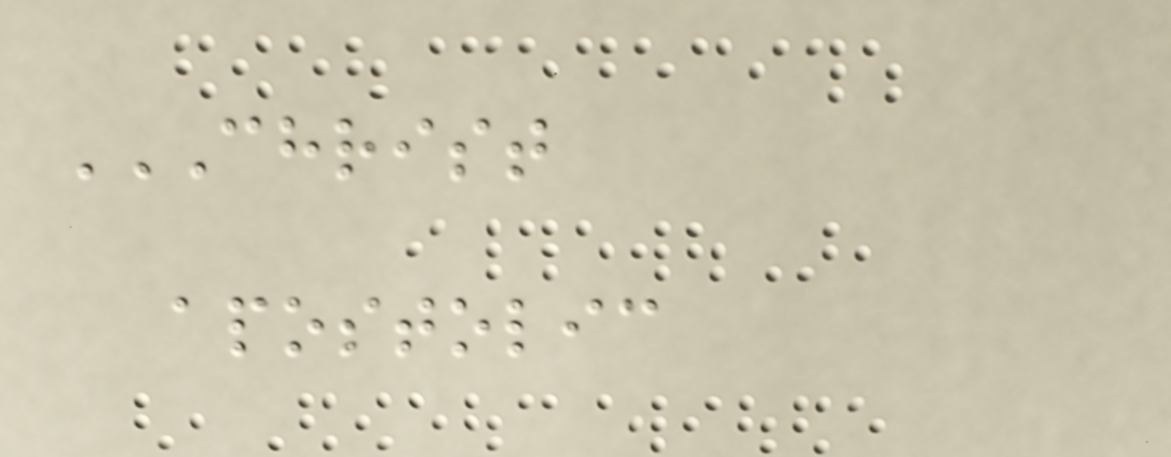CHRIST
APOSTOLIC
